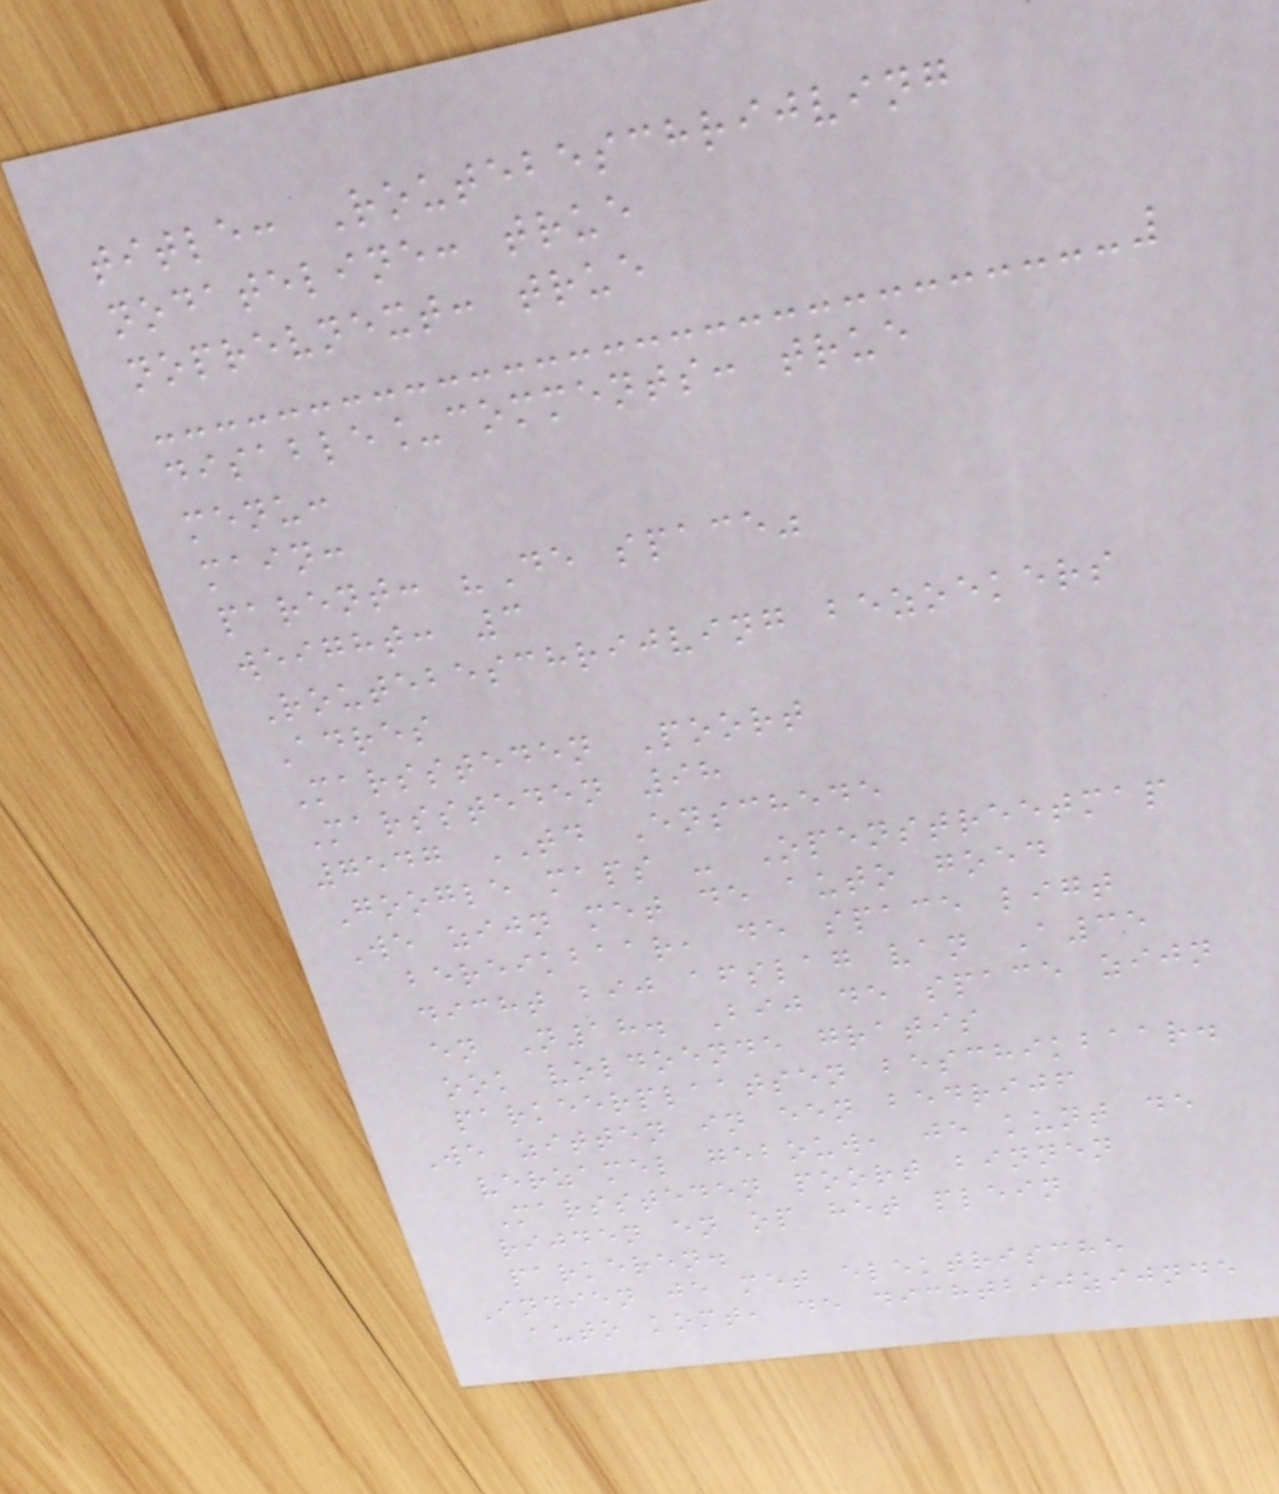title: Routebeschrijving
nodateline: true
noprevnext: true
disable_comments: true
menu:
main:
parent: "De space"
weight: 3
Routebeschrijving bezoekers
Adres
Marssteden Poort
Marssteden 98
7547 TD Enschede
Google maps - Openstreetmap
We zijn met de auto goed
bereikbaar, de space ligt
dicht bij afslag van A35
en N18. Bij de space zijn
ook voldoende gratis
parkeerplaatsen beschikbaar.
We zitten in een bedrijf
verzamel gebouw, je kunt de
Marssteden poort binnen
rijden en op het plein
parkeren.
Indien je met elektrische
auto komt, de dichtbijzijnde
